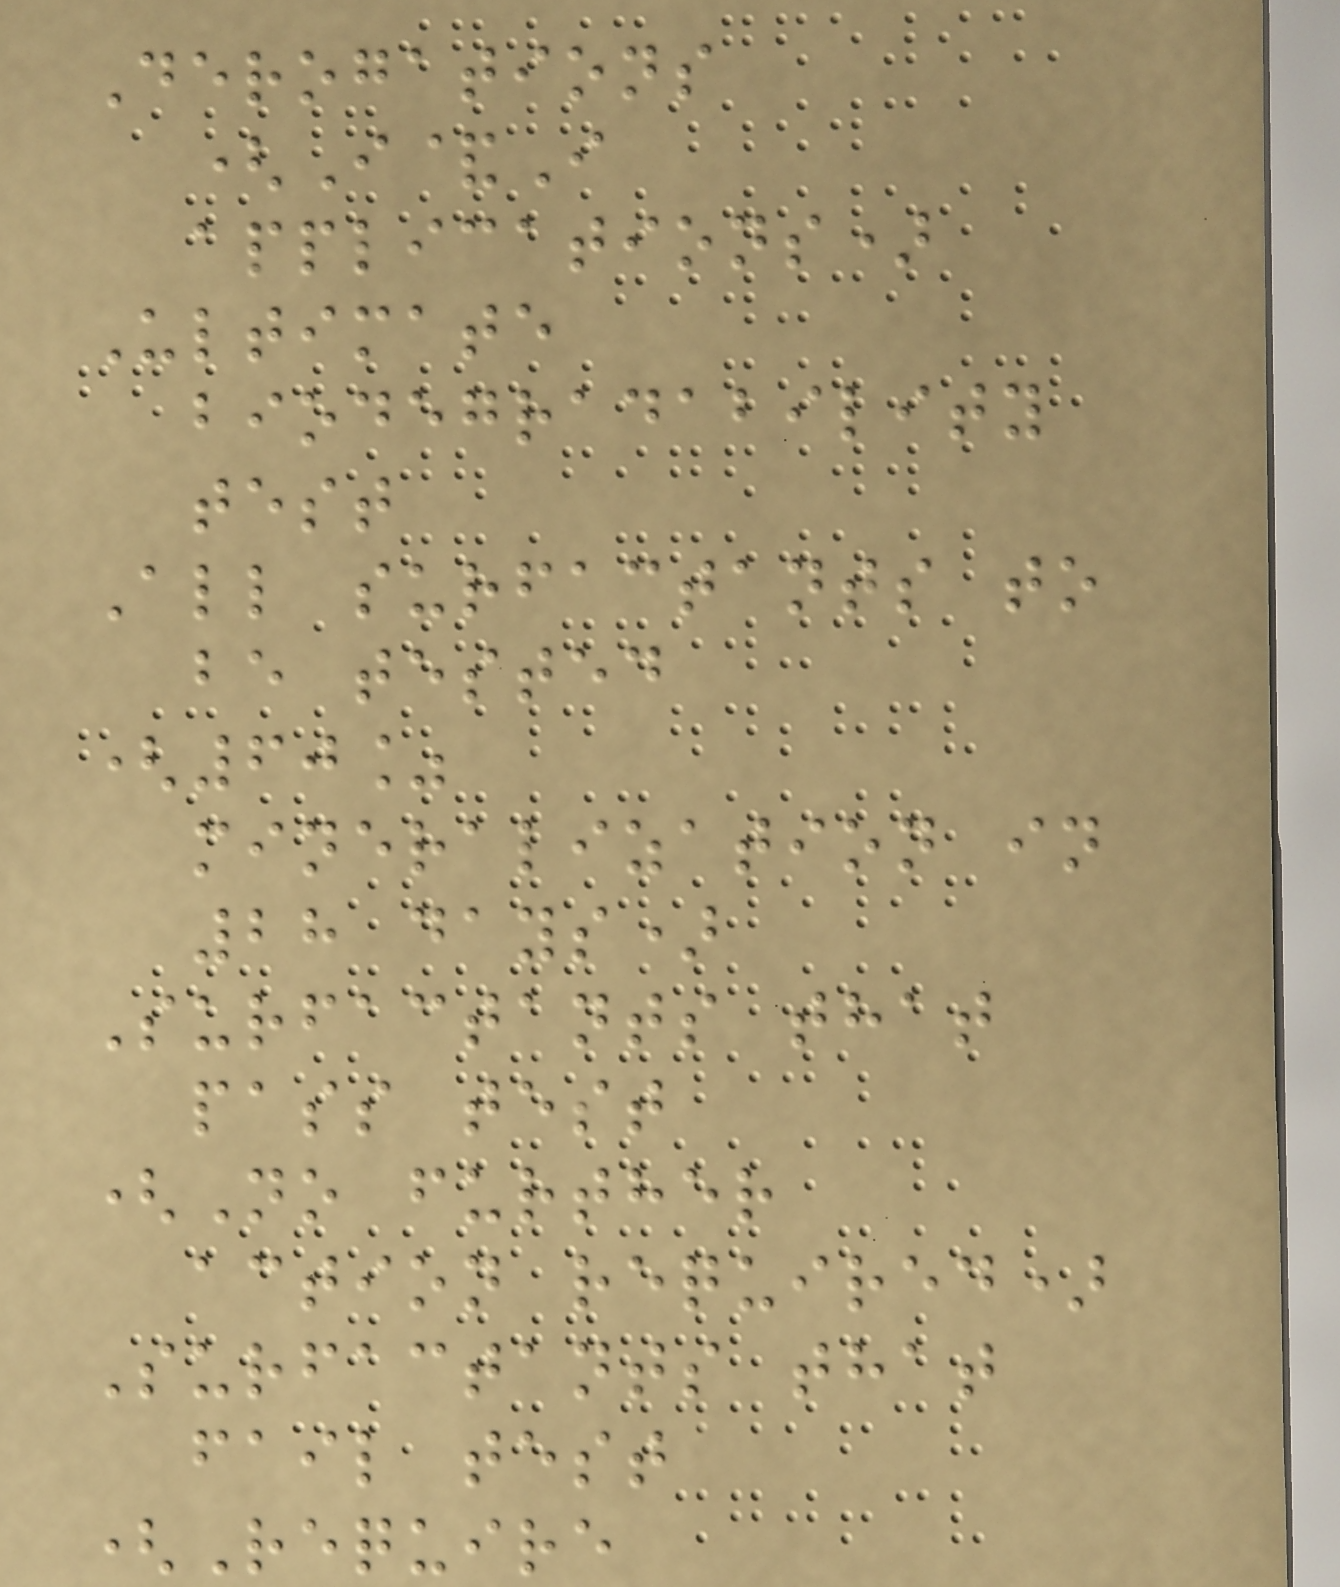Derogations
(I&I
applications)
Ultimate
biodegradability
test
All surfactants to
be tested
(60%
mineralization in
28 days)
Surfactants that
pass test
(No further
action required)
Surfactants that
fail test
(Require
